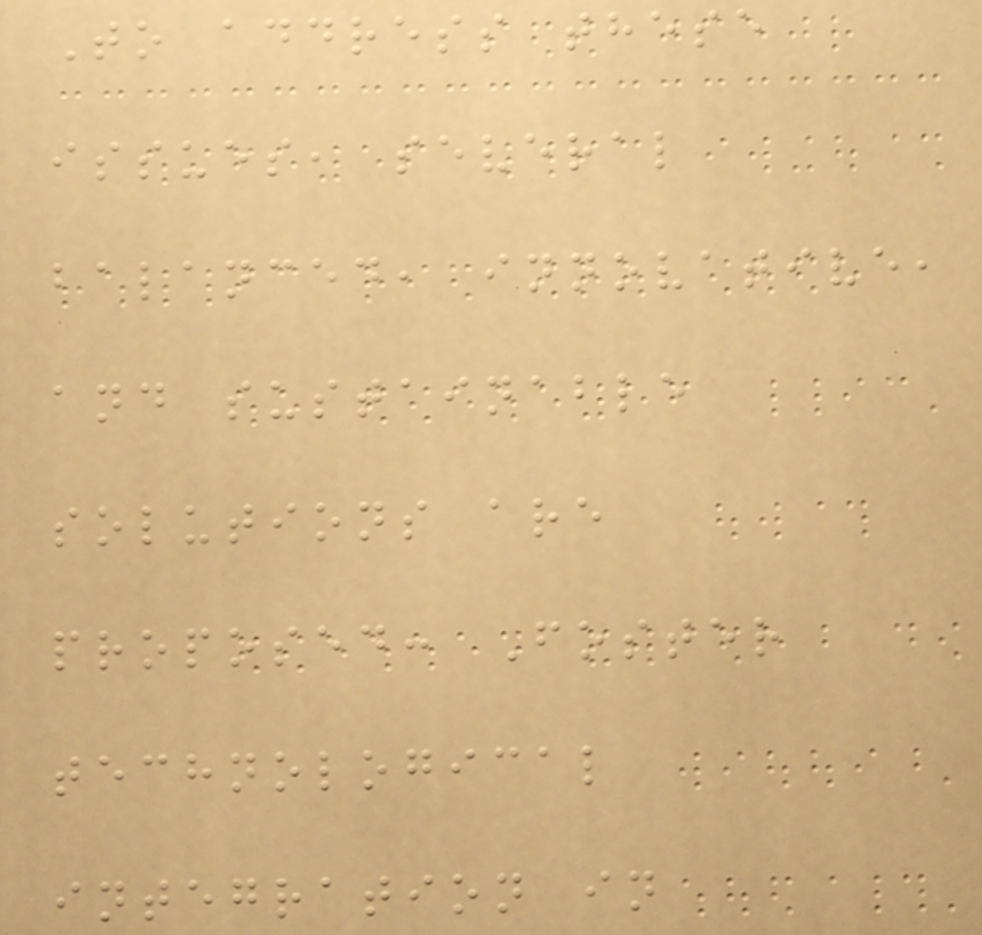To address these
issues, several
balanced, innovative,
and sustainable
solutions are
proposed: Foster
technological
integration in
